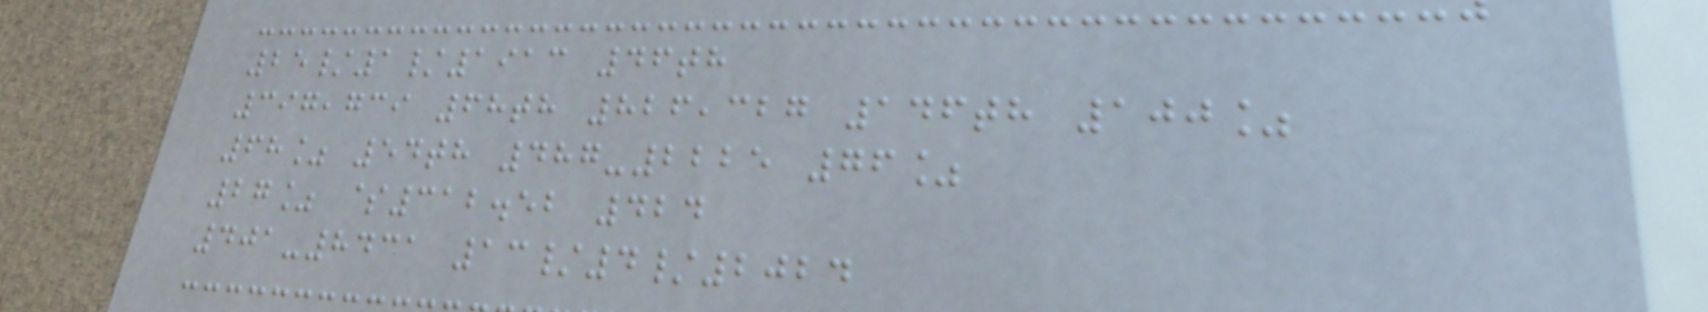25/1/1913 46th
397,739 68th 826,327 146th 100%
68% 54th 487-2225 76%
27% $312.52 424
401-8431 13/4/2024
